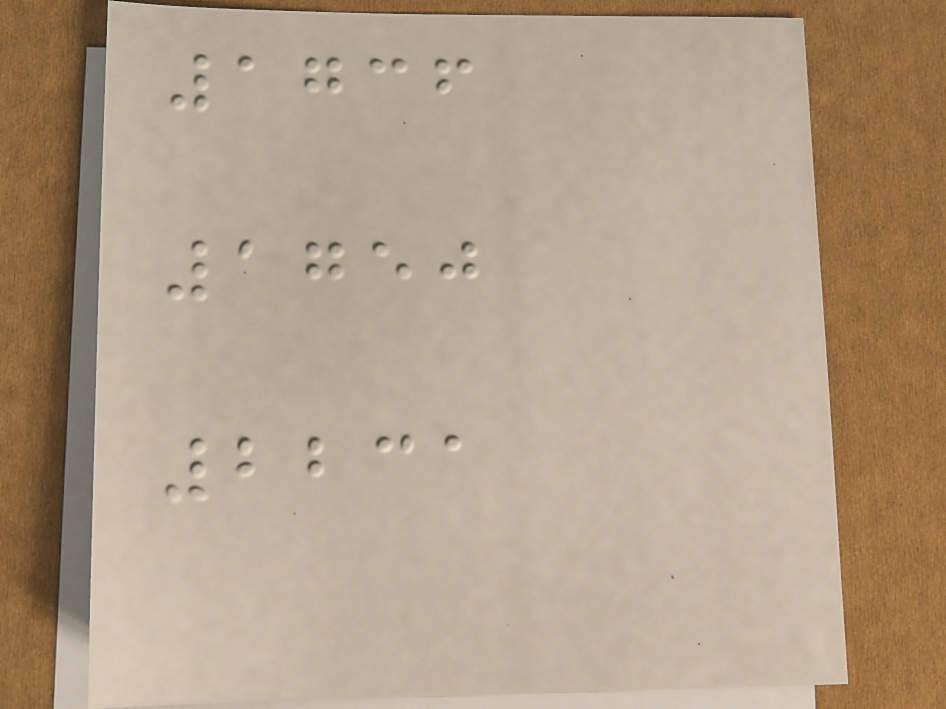1736
1750
2231
